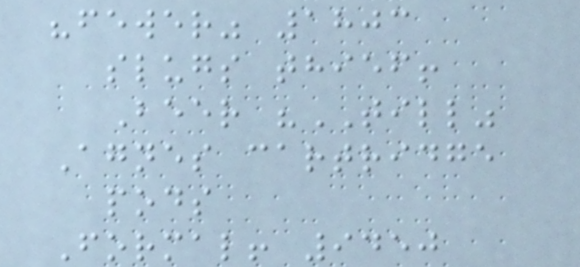"fewer" 1803
slugs thief!
Beer "TILL"
Agnes cartridge
pods
Formal! 9450
